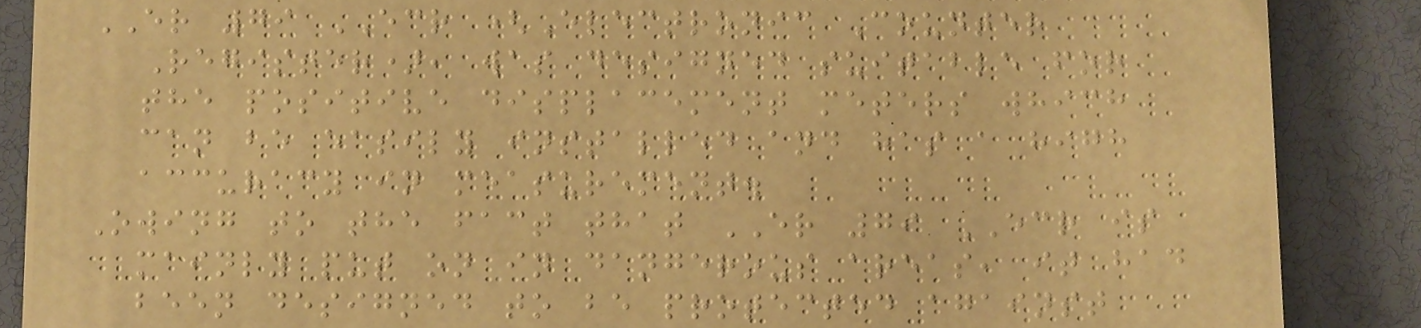ER 79 ECR (Electronic Counter
Register), was designed suitable for
the positive displacement meters which
can be easily installed and has a high
accuracy in measurement.
Owing to the fact that ER 79 ECR is
mainly put on in dangerous areas, it had
been designed to be protected against
